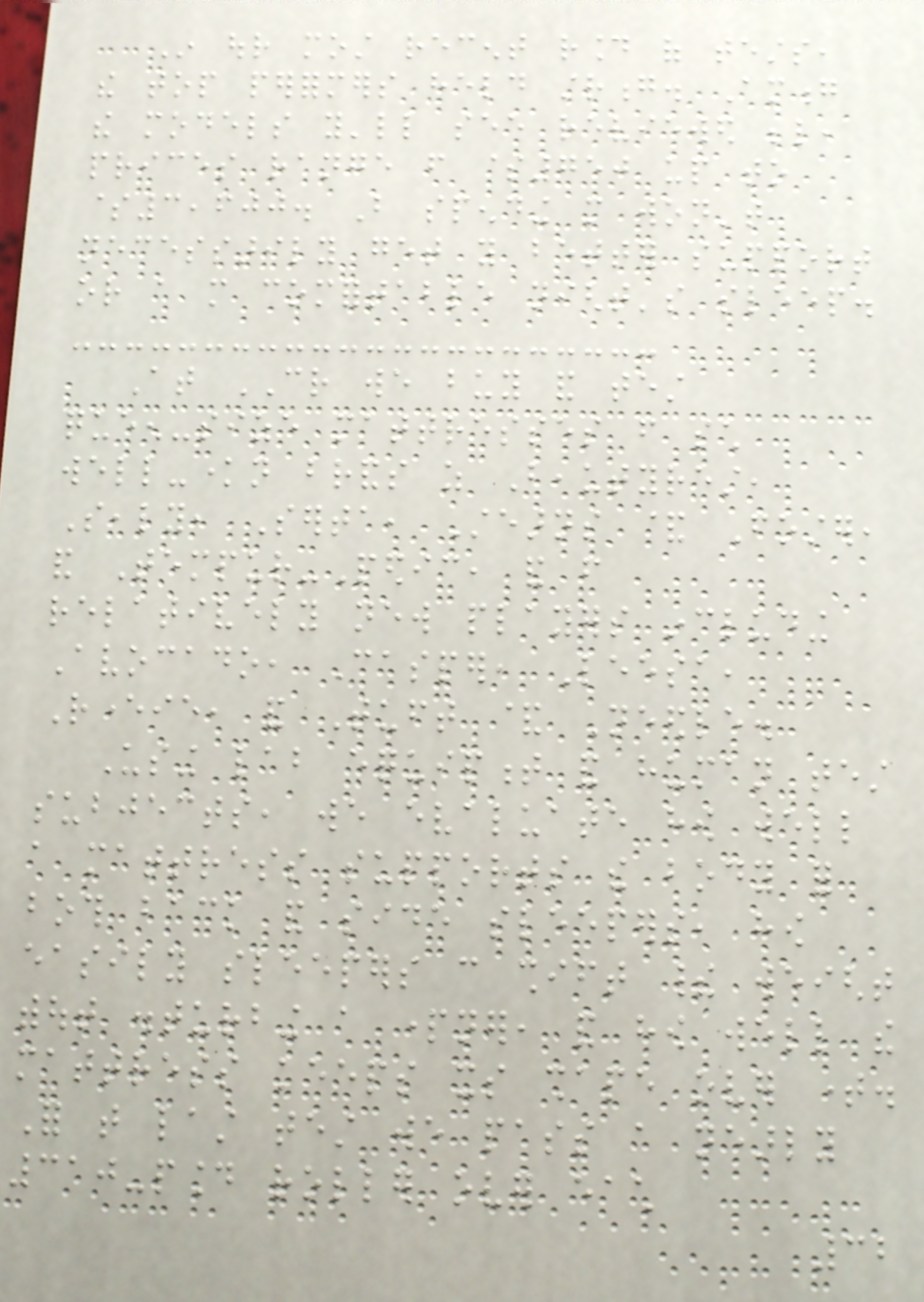In our most recent round of tests,
the top performers held strong. Among
the models you'll see reviewed below,
prices range from $750 up to
$3,600. But spending more won't
necessarily get you better support
or a more comfortable night's sleep.
At CR we buy and test
queen-size mattresses from such
well-known brands as Beautyrest,
Sealy, Serta, Stearns & Foster,
and Tempur-Pedic, and from
relatively new players including
Avocado, Casper, Leesa,
Reverie, and Tuft & Needle.
Using lab equipment and human test
subjects, we evaluate how well
a mattress supports the body for
both back and side sleepers, how
easily sleepers can shift their weight
without disturbing a partner, and how well the
mattress keeps its shape over time.
For that last test we pass a nearly
310-pound roller over each
32
